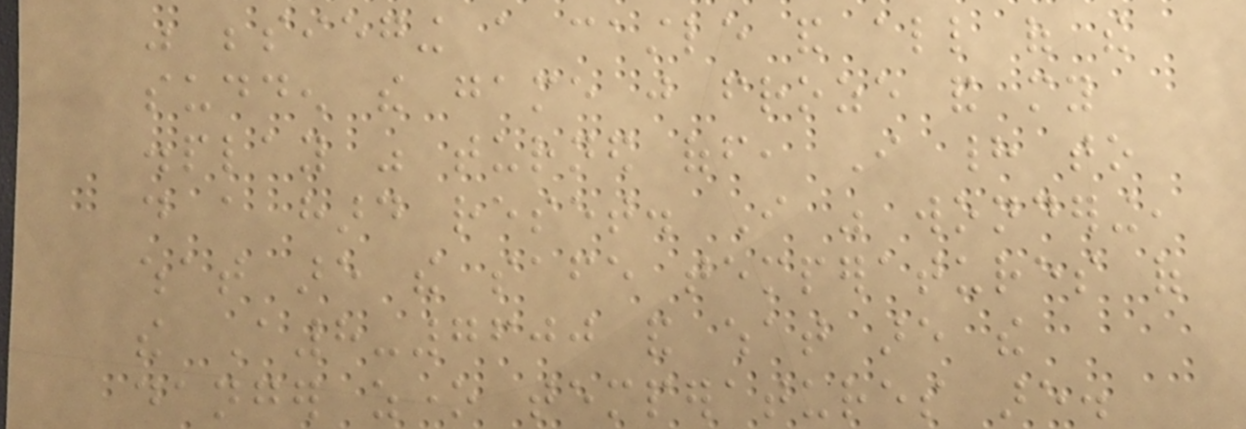was besieging a castle and all of the
sudden the game just froze and my
display was turned off, I had to
do a hard reset. I was wondering,
what are the safe temperatures of
the A8-7600 and what are the
danger zone temperatures are.
